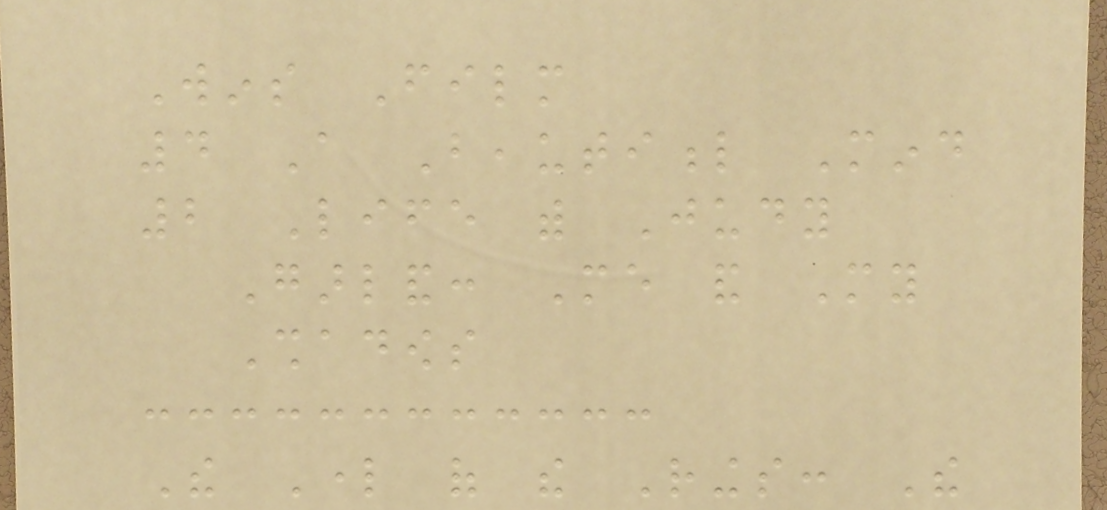Wins Film
4 A Beautiful Mind
2 Life with Judy
Garland: Me and My
Shadows
The Lord of the Rings: The
